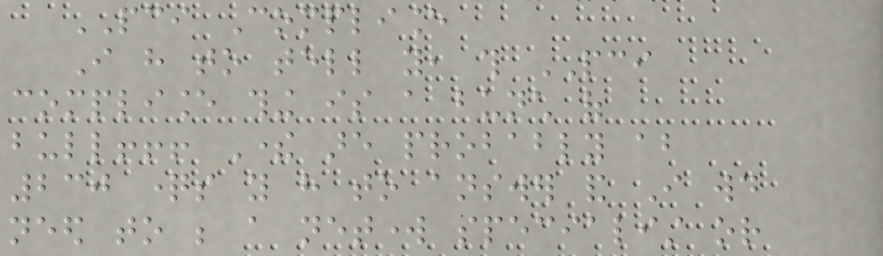PCI Compliance
I have to tell you, this PCI
compliance thing is a bunch of
bull!!! There are probably about
230 questions you have to answer and I would
need to be a network specialist or
